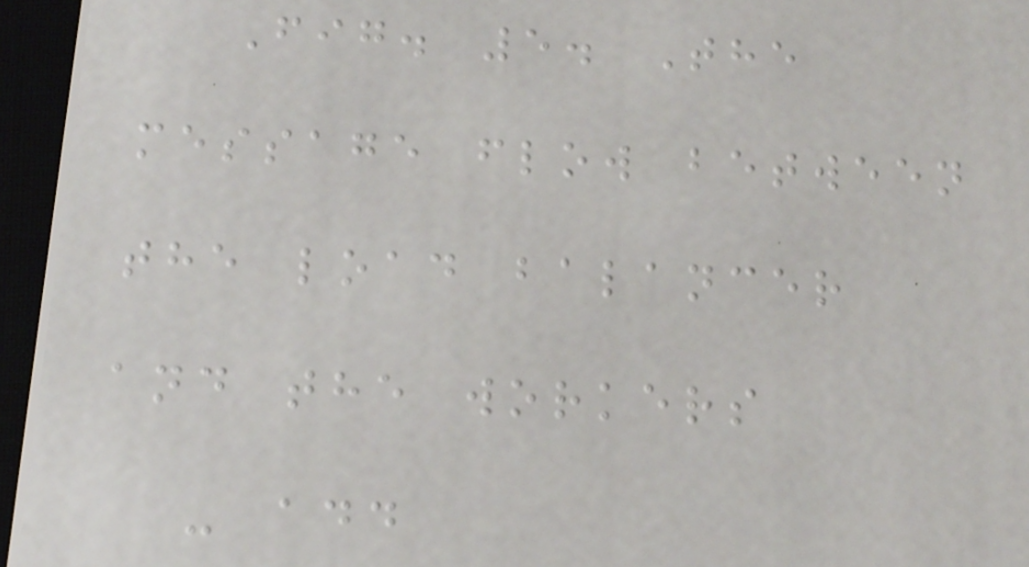Fig. 5. The
message flow between
the load balancer
and the workers
- add
